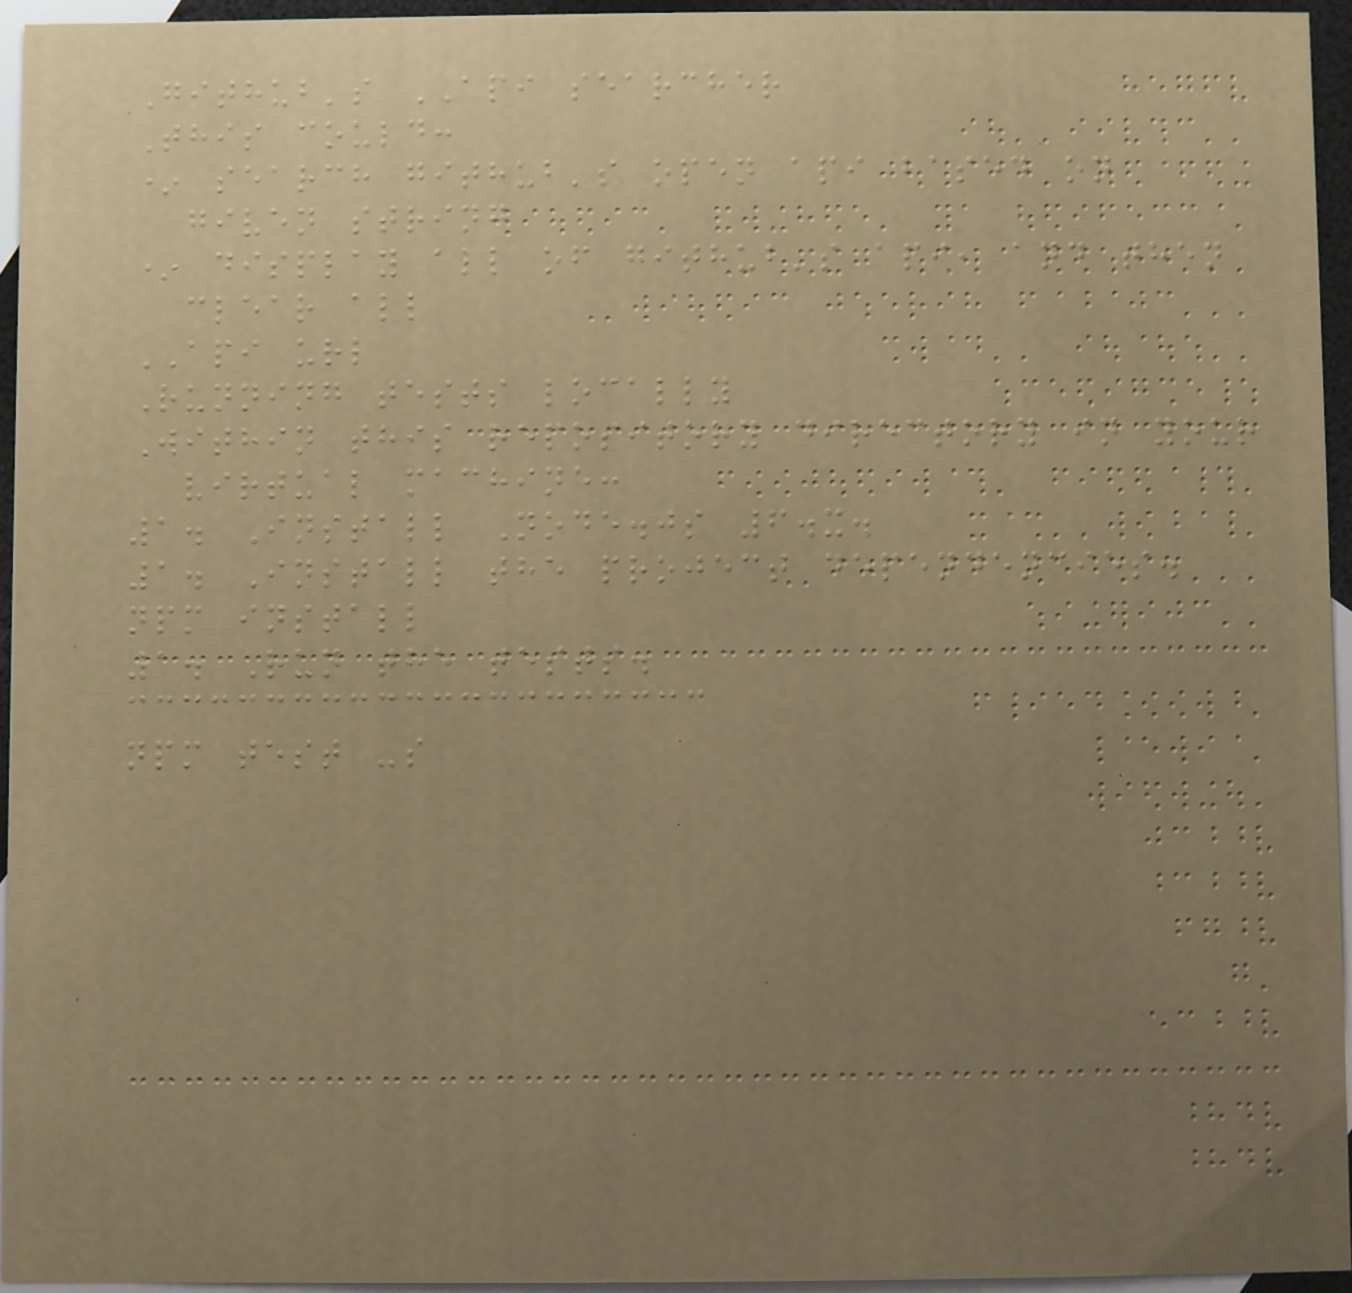Github's API searcher
This could:
* search github's open api based on
given string
* display all of github's api, and then
clear all
API url
Running tests locally
Within this repository directory in your
virtual machine:
1. Install Node.js 6.x.
1. Install the project dependencies.
npm install
1. Run the tests.
npm test -s
